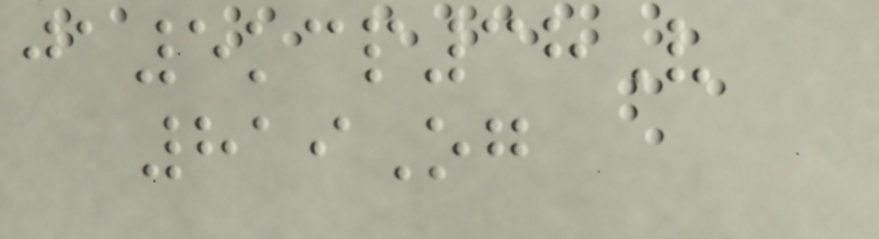ja5kcp38V
819Og
